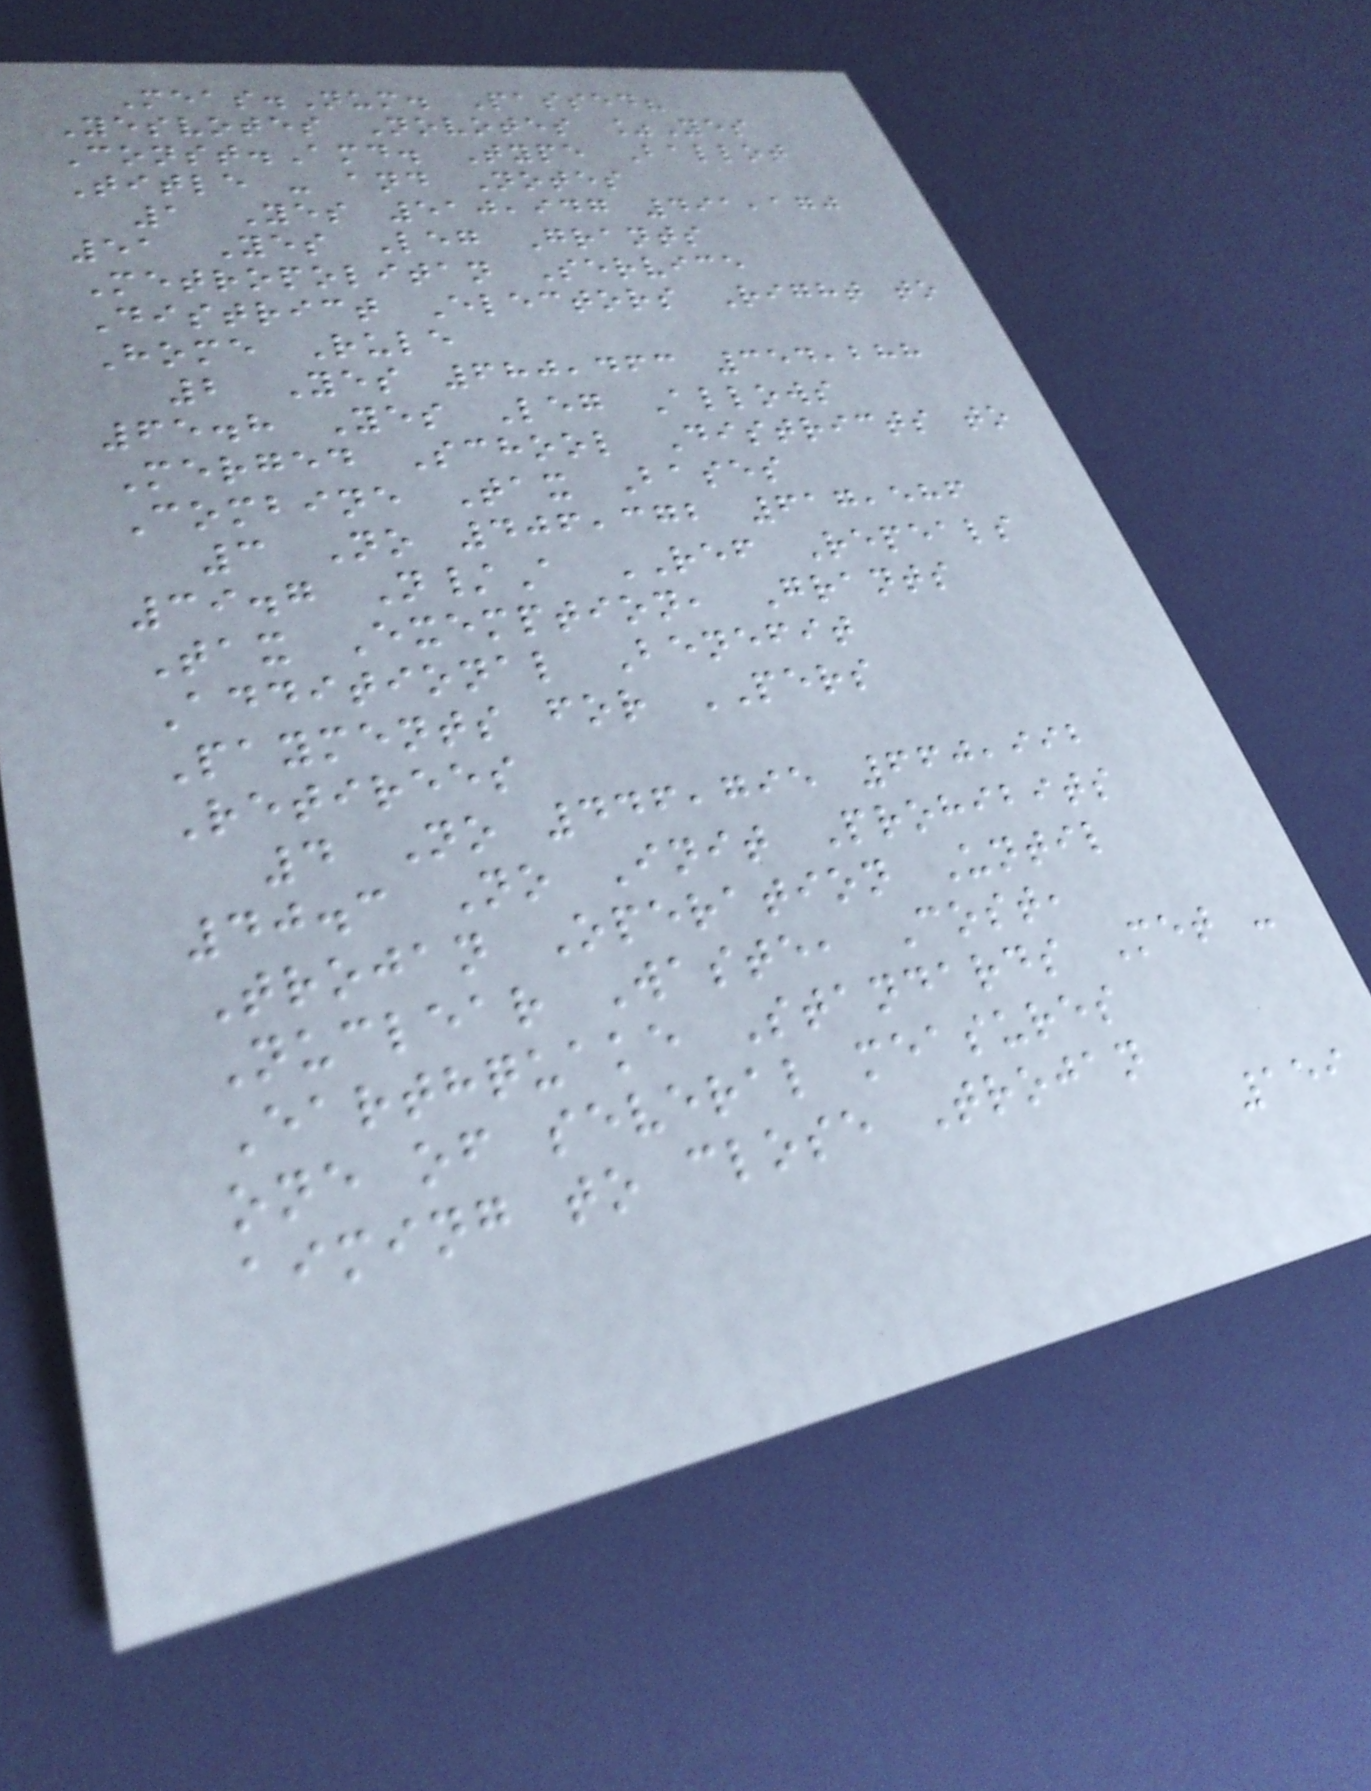Meas.Num. Passed?
Yesvotes Novotes %Yes
Const.Amd. Type Ballot
Title - and Notes
1 Yes 510,947 491,170
51 Yes Leg Grants
Metropolitan Service
District Electors Right to
Home Rule
2 Yes 680,463 354,288
65.8 Yes Leg Allows
Merged School Districts to
Combine Tax Bases
3 No 406,372 617,586
39.7 N/A REF Repeals
Tax Exemption, Grants
Additional Benefit
Payments for PERS
Retirees
4 No 446,795 660,992
40.3 No Init Prohibits
Trojan Operation Until
Nuclear Waste, Cost,
Earthquake Standards Met -
one of several measures
aiming to close Trojan
159
